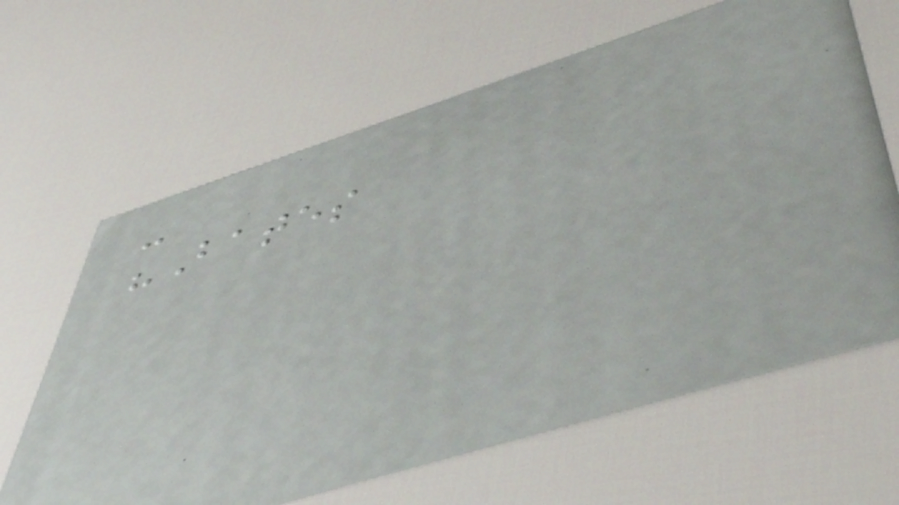-
"Bates
